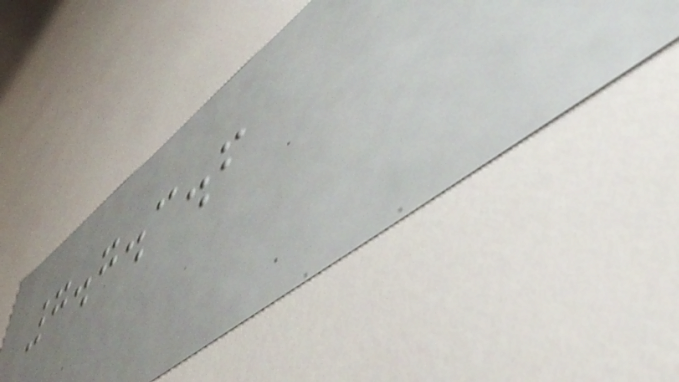7.7.3.6
